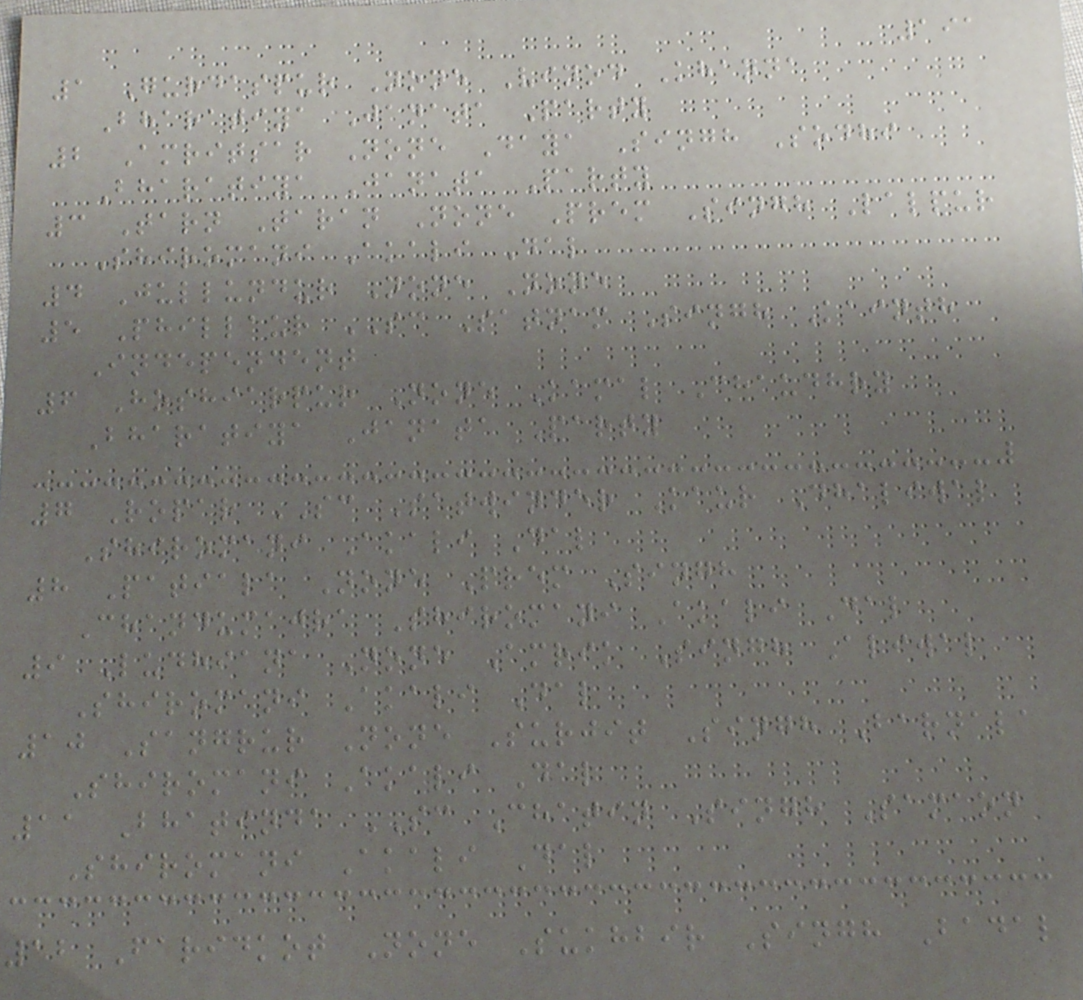191
1 Gurdaspur None Vinod Khanna
Bharatiya Janata Party
2 Amritsar None Daya Singh Sodhi
Bharatiya Janata Party
3 Tarn Taran None Prem Singh Lalpur
Shiromani Akali Dal
4 Jullundur None None
5 Phillaur SC Satnam Singh Kainth
Independent
6 Hoshiarpur None Kamal Chaudhry
Bharatiya Janata Party
7 Ropar SC Satwinder Kaur Dhaliwal
Shiromani Akali Dal
8 Patiala None Prem Singh
Chandumajra Shiromani Akali Dal
9 Ludhiana None Amrik Singh Aliwal
Shiromani Akali Dal
10 Sangrur None Surjit Singh Barnala
Shiromani Akali Dal
11 Bhatinda SC Chatin Singh Samaon
Shiromani Akali Dal
12 Faridkot None Sukhbir Singh Badal
